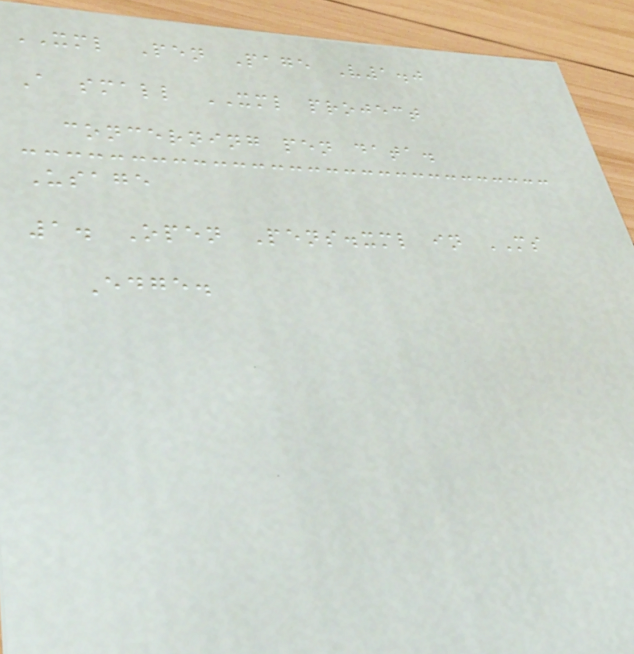XML Pen Page V1.0
A small XML project
concerning pen data.
Usage
1. Open Pens.xml in MS
Edge.
